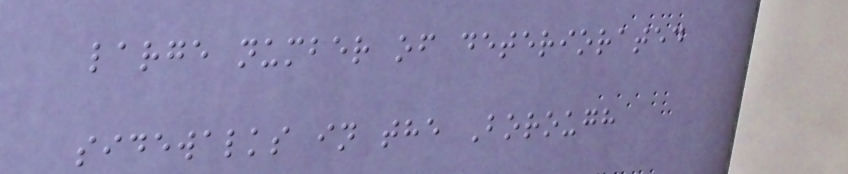large number of deteriorated
sidewalks in the Borough
